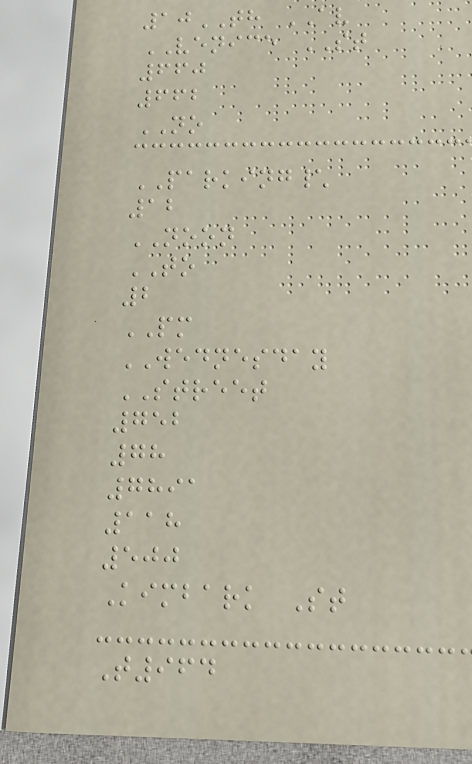10TH AV
VENICE ST
660
662
NO
PARKING\
12
NOON
TO
2
PM
WEDNESDAY
STREET
752
78
7891
118
500
Kimbark St
T964
